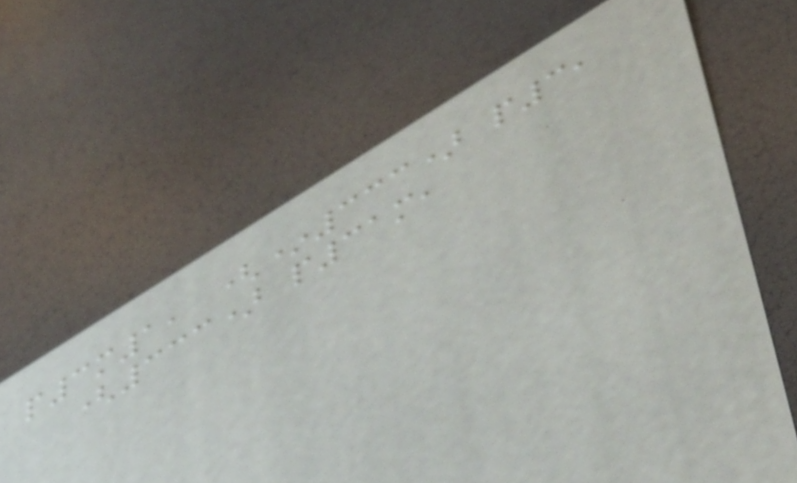p3m1, (*333) p3,
(333) p31m,
